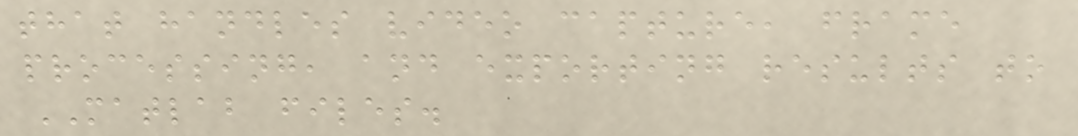that handles video capture, frame
processing, and exporting results to
MATLAB files.
